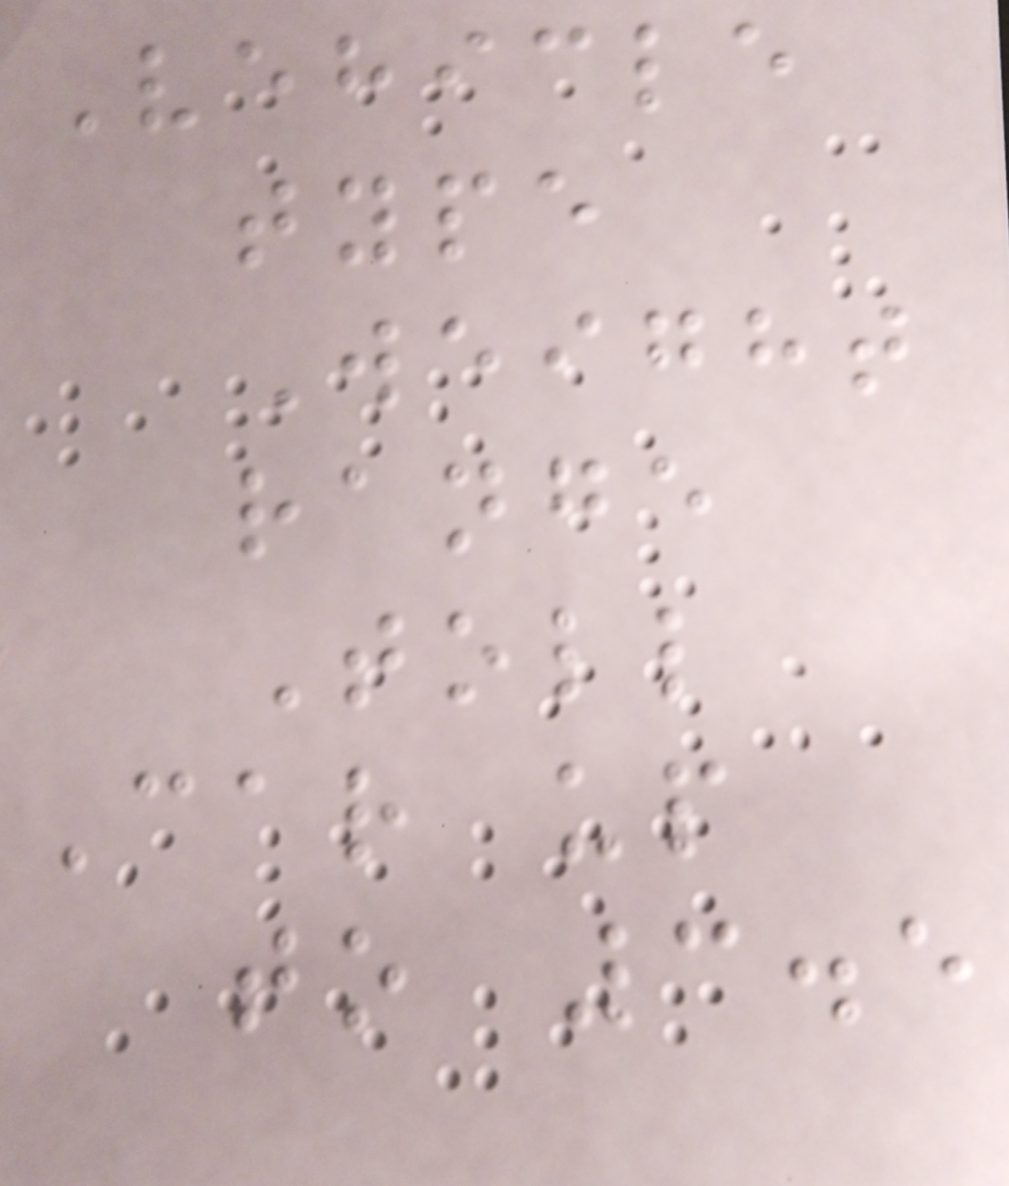Vehicle
type
Weight
range
Toll
Car up
to 3.5
